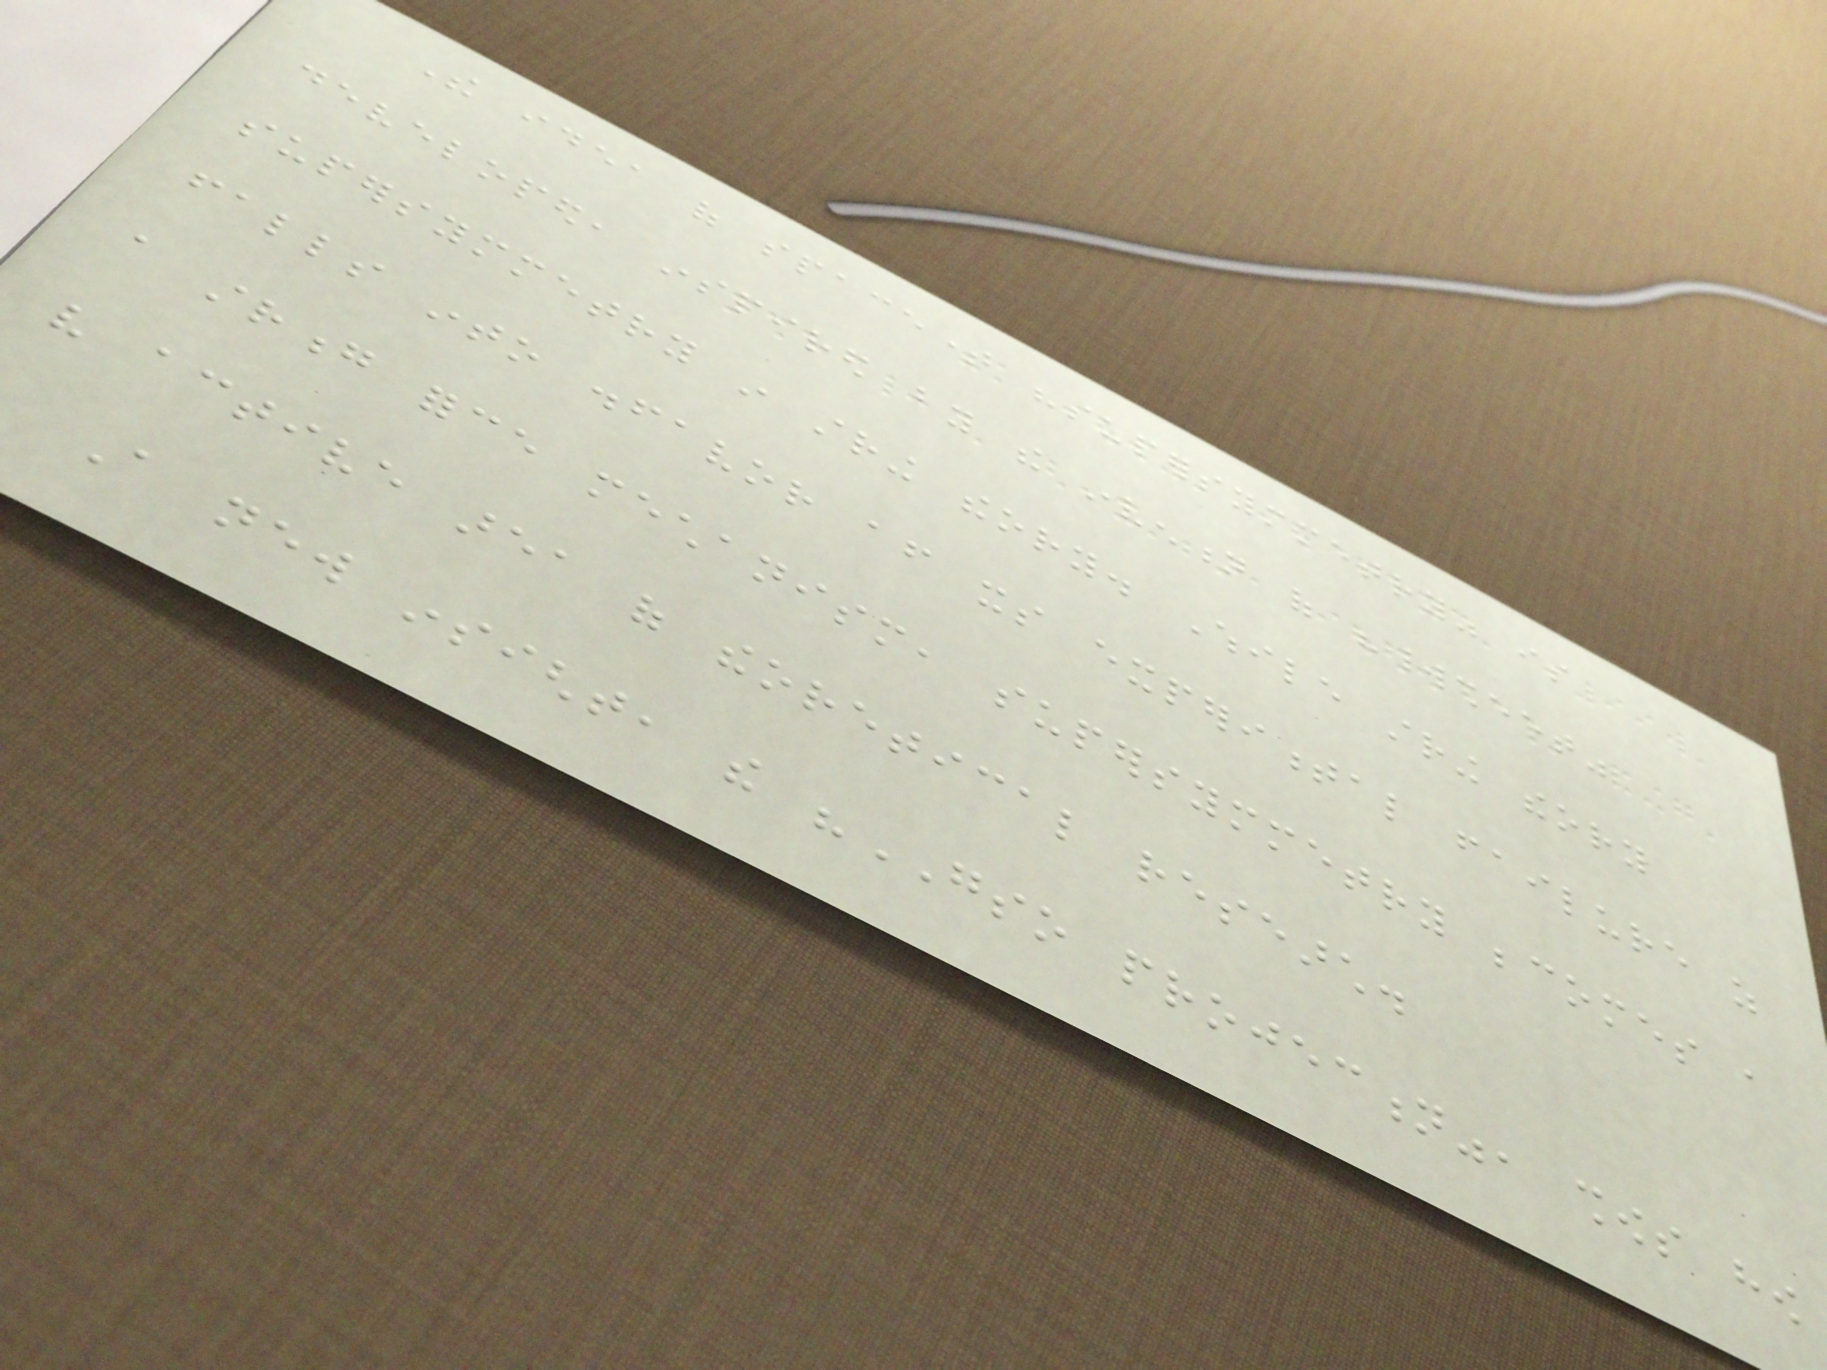The idea of spacetime "supersymmetry" is
developed, inspired by the invention of "worldsheet"
supersymmetry in string theory. While string theory
falls into disfavor after its experimental failure as
a strong force mechanism, supersymmetry becomes a
very active area of theoretical research.
A new insight, the "GSO projection", shows how
